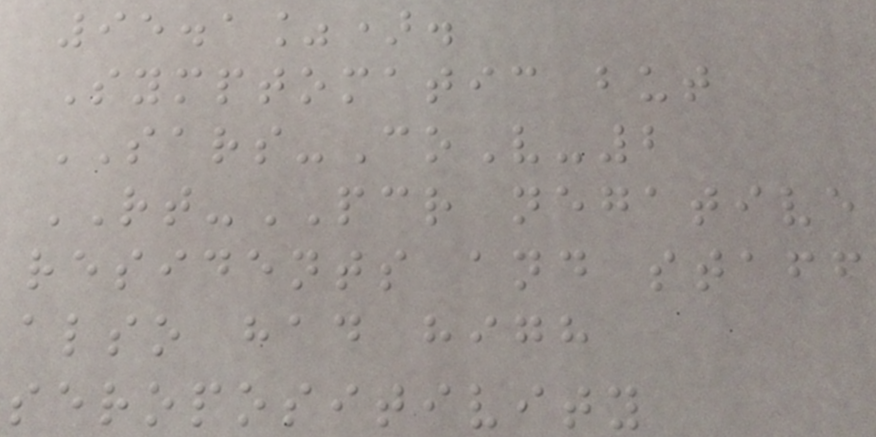95.1%).
Symptomatic but
SARS-CoV-2
RT-PCR negative
residents and staff
also had high
seropositivity
